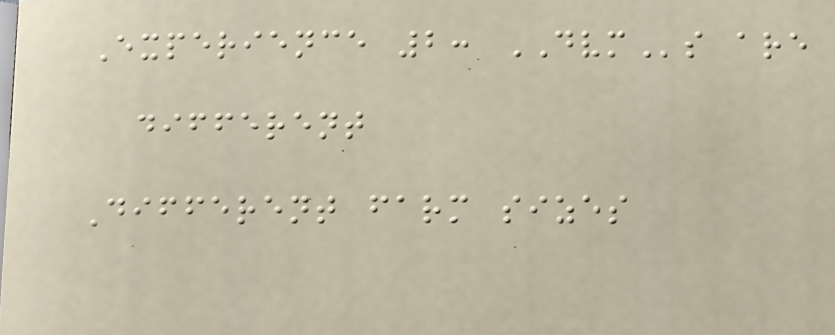Experience 2: DVMs are
different
Different farm sizes
